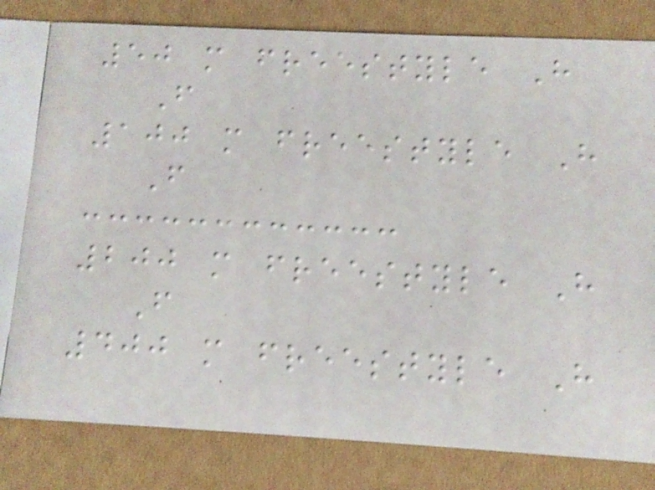50 m freestyle H
F
100 m freestyle H
F
200 m freestyle H
F
400 m freestyle H
